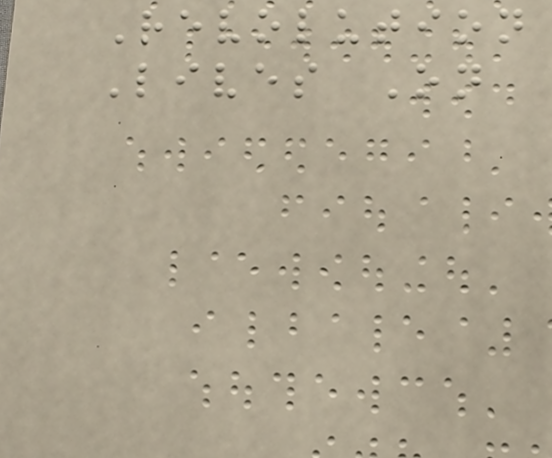Revolution
Lives On
